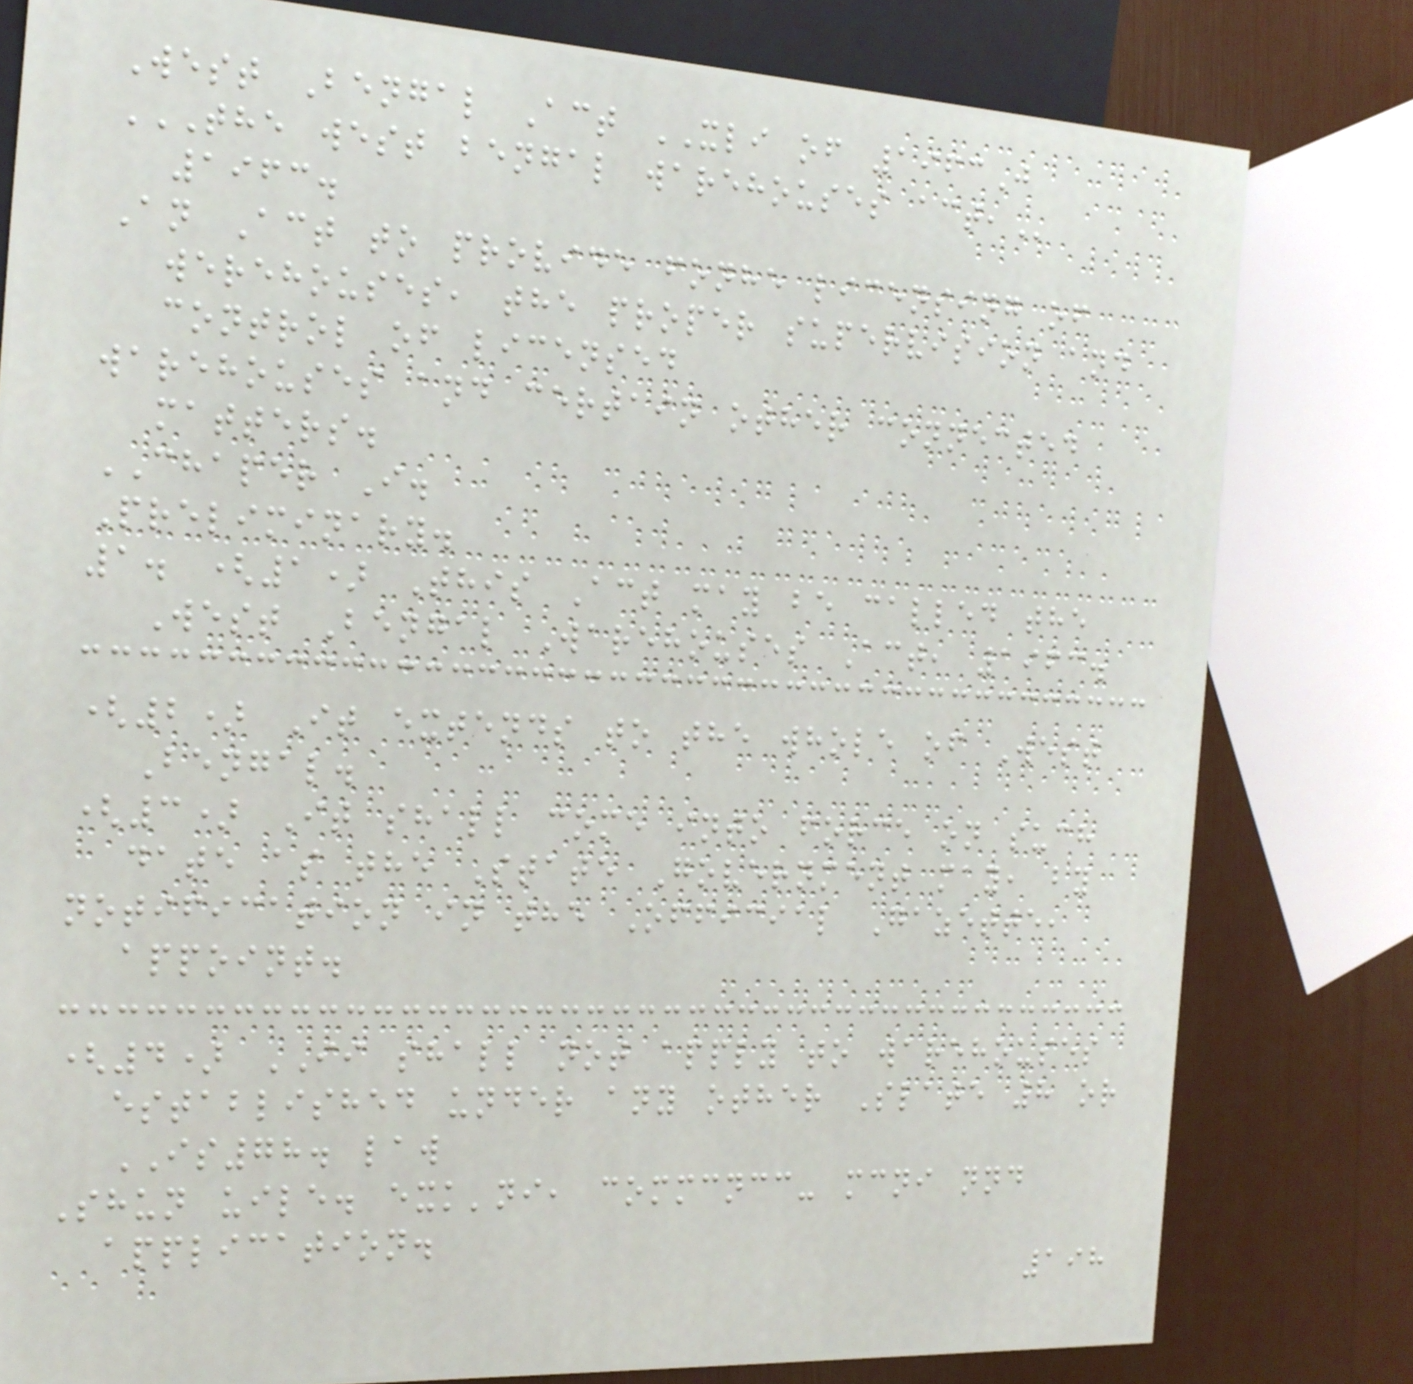West Bengal Act XLI of 1963J
THE WEST BENGAL WAREHOUSES ACT,
1963.
An Act to provide fonhe licensing of
werehouses, the proper supervision and
control of licensed
warehouses and certain other connected
matters.
CHAPER I.
Preliminary.
1. (1) This Act may be called the
West Bengal Warehouses Act, 1963.
(2) It extends to the whole of West
Bengal.
(3) It shall come into force on such
date as the State Government may, by
notification in the Official Gazette,
appoint.
(4) II shall not apply to warehouses
established under any other Slate 8 or
IS78. law
Shun uile. exk'ni, commcncc- mcni nnd
application.
198
